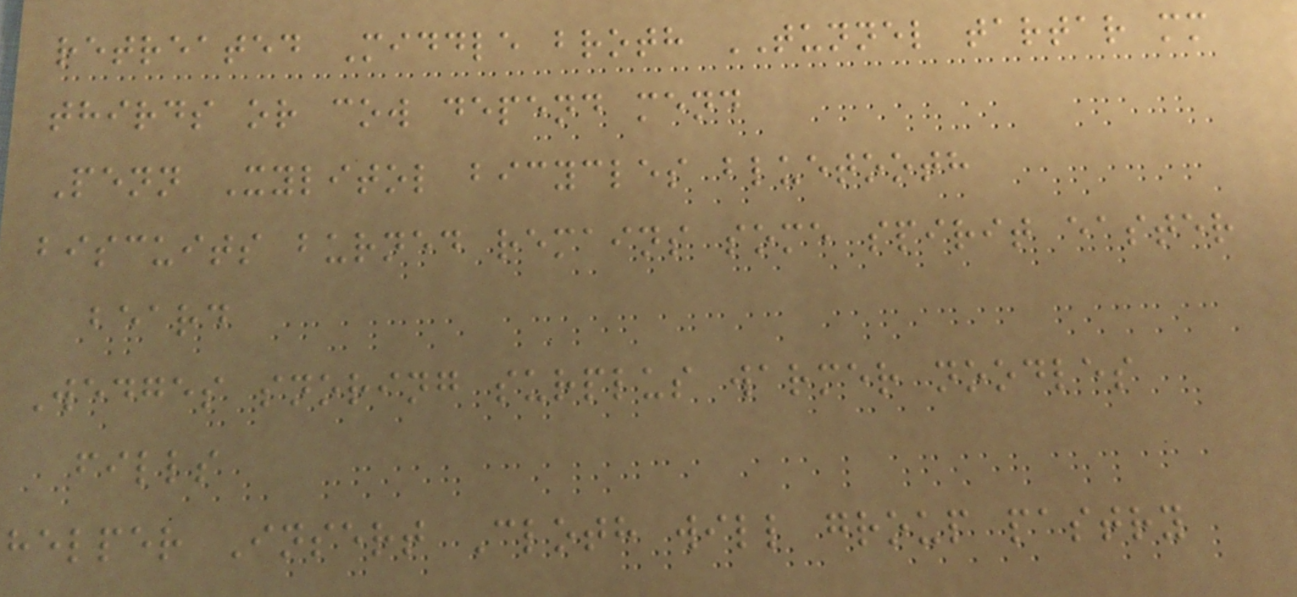retreated Middle broth TUNNEL tartar mm
thirds or cow depend mend
Penn Xylitol bicycles bluetooth
biscuits burned remains some spirit easter
beard
Wedges snoring surplus warmer noodles
fills
helper Insert Cloth will group pastry
